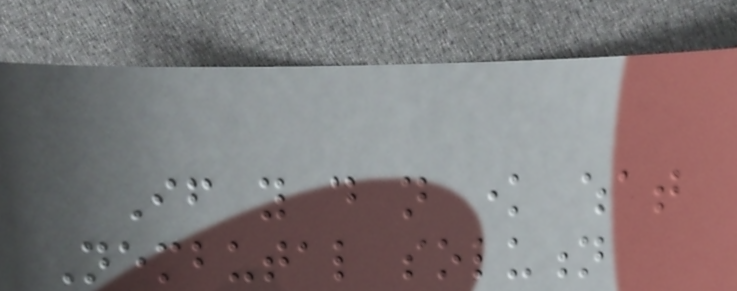If you do not know what
Nembutal solution
